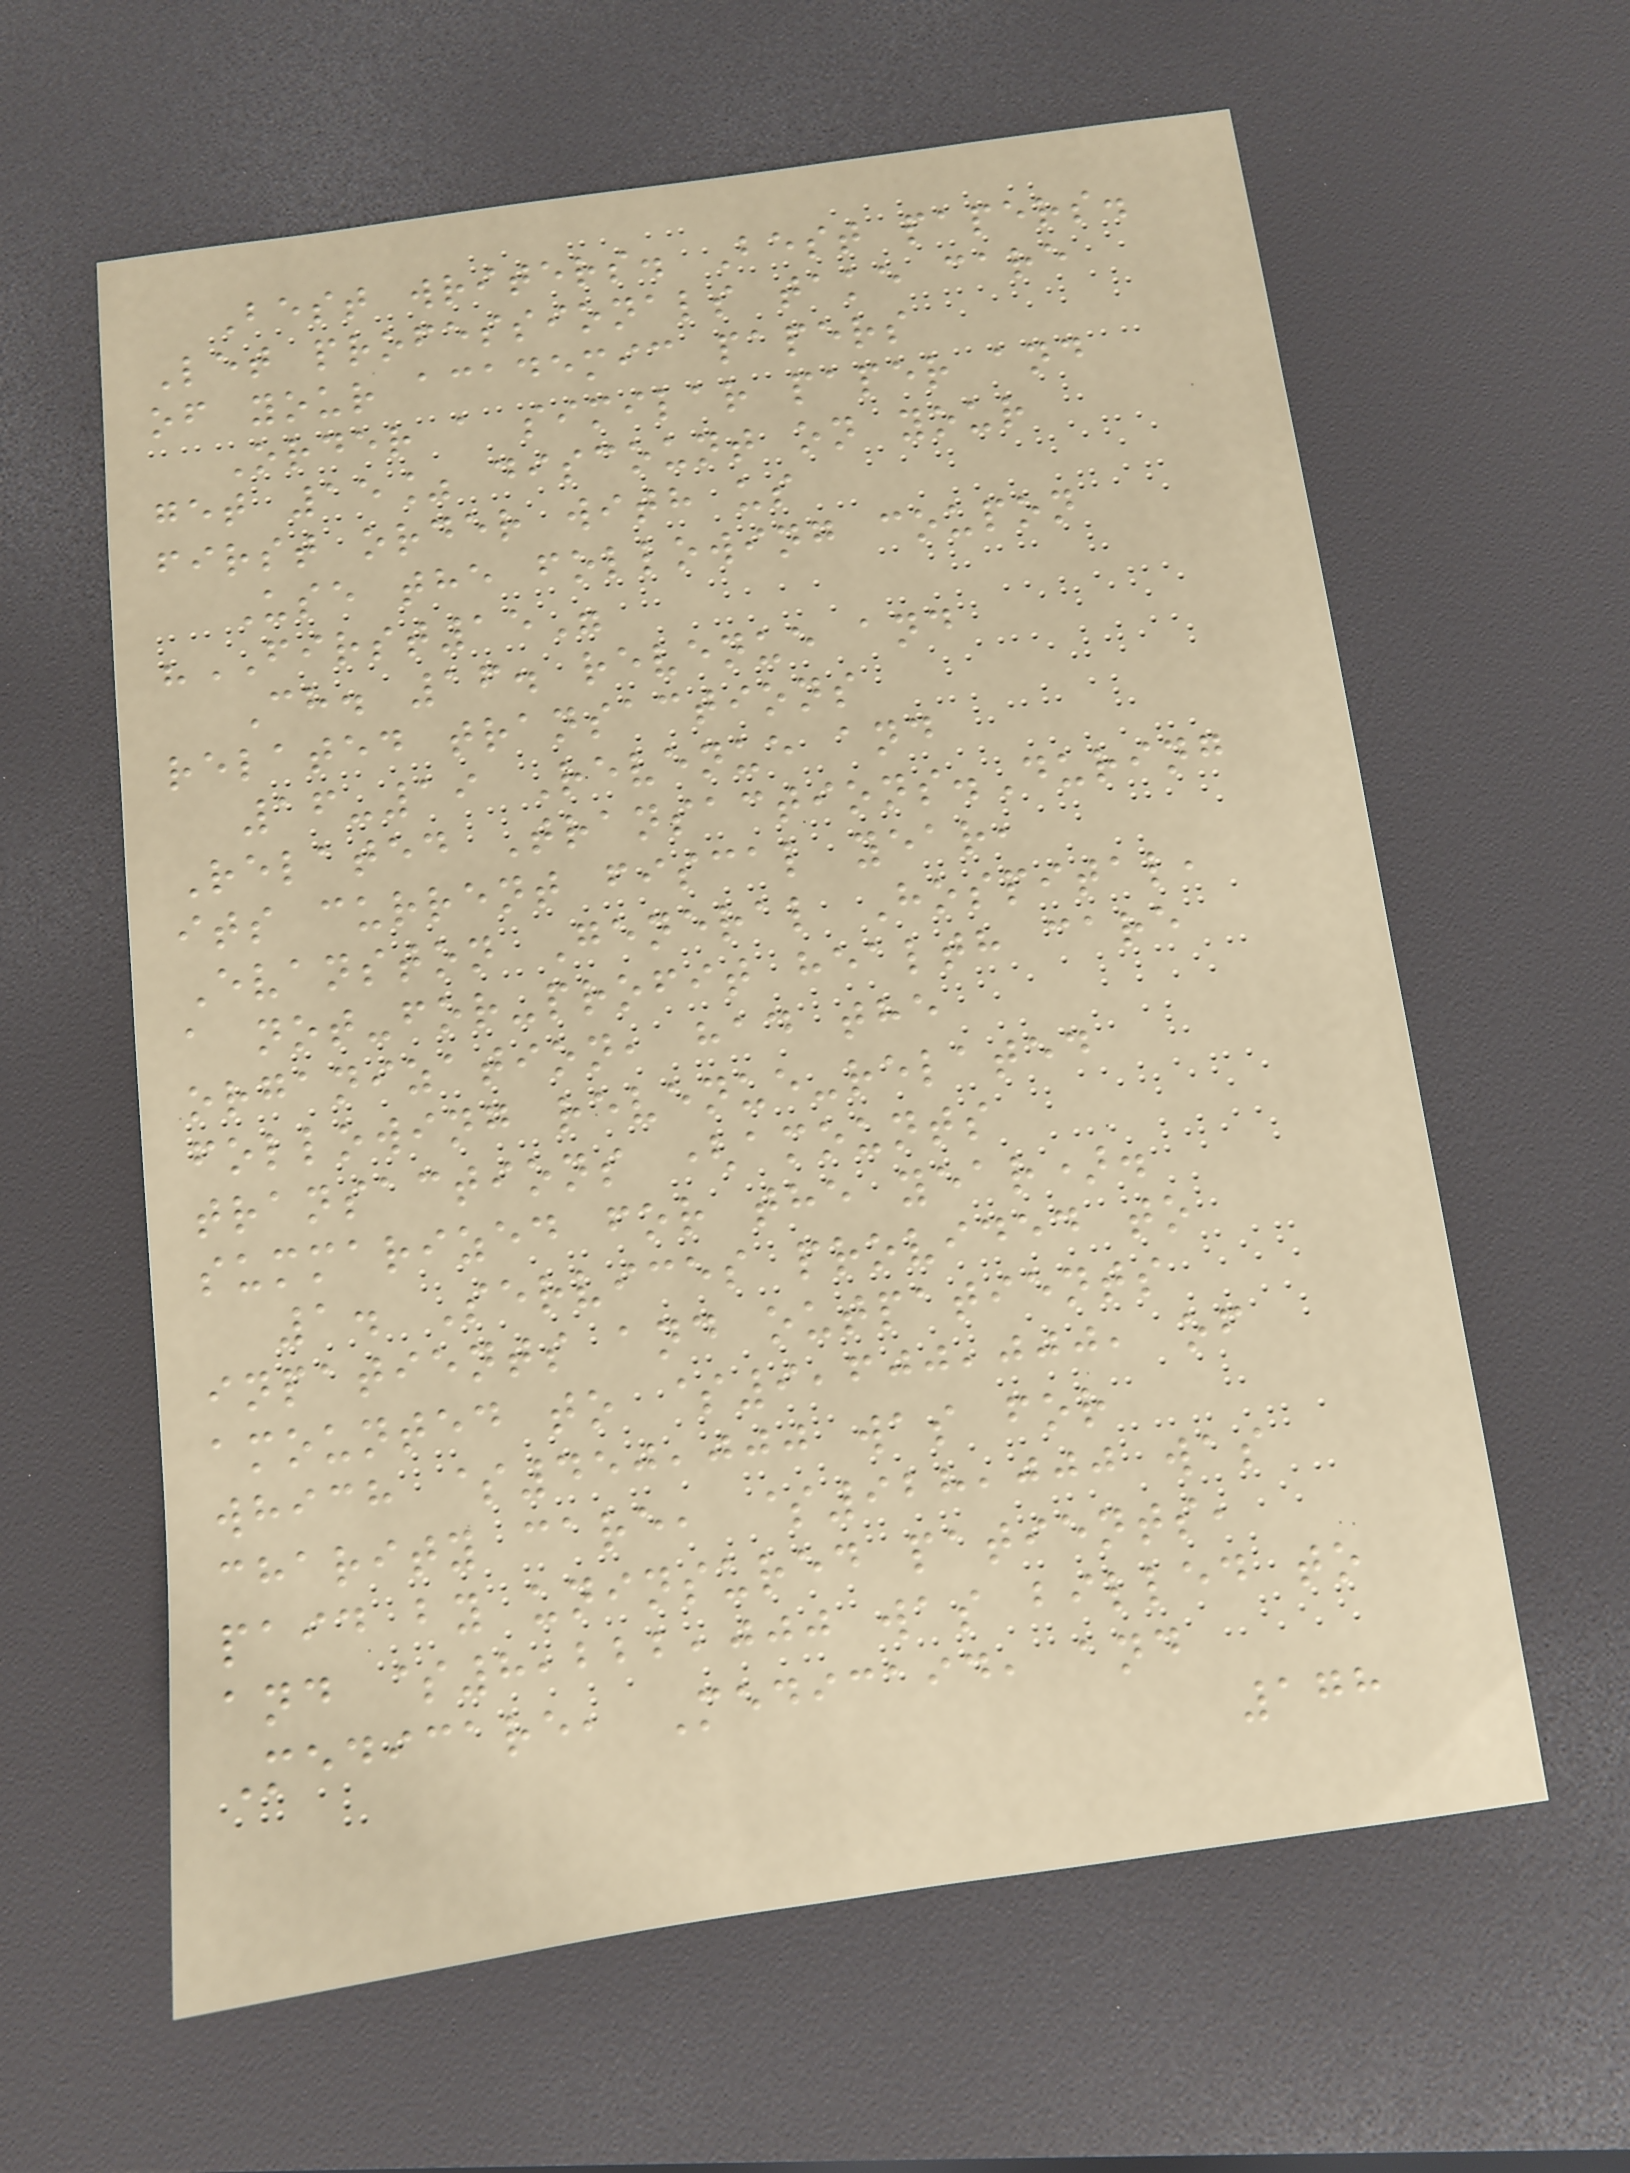Best writers. Best papers.
Let professionals take care
of your academic papers
Order a similar paper and
get 15% discount on your
first order with us
Use the following coupon
"FIRST15"
Ch. 16. revenue and
related transactions
16-19 Revenue and
Related Transactions.During
its current fiscal year,
Evanston General Hospital,
a not-for-profit health care
organization, had the
following revenue-related
transactions (amounts
summarized for the year).
1. Services provided to
inpatients and outpatients
amounted to $9,600,000, of
which $450,000 was for
charity care, $928,000 was
paid by uninsured patients,
and $8,222,000 was billed to
Medicare, Medicaid, and
178
